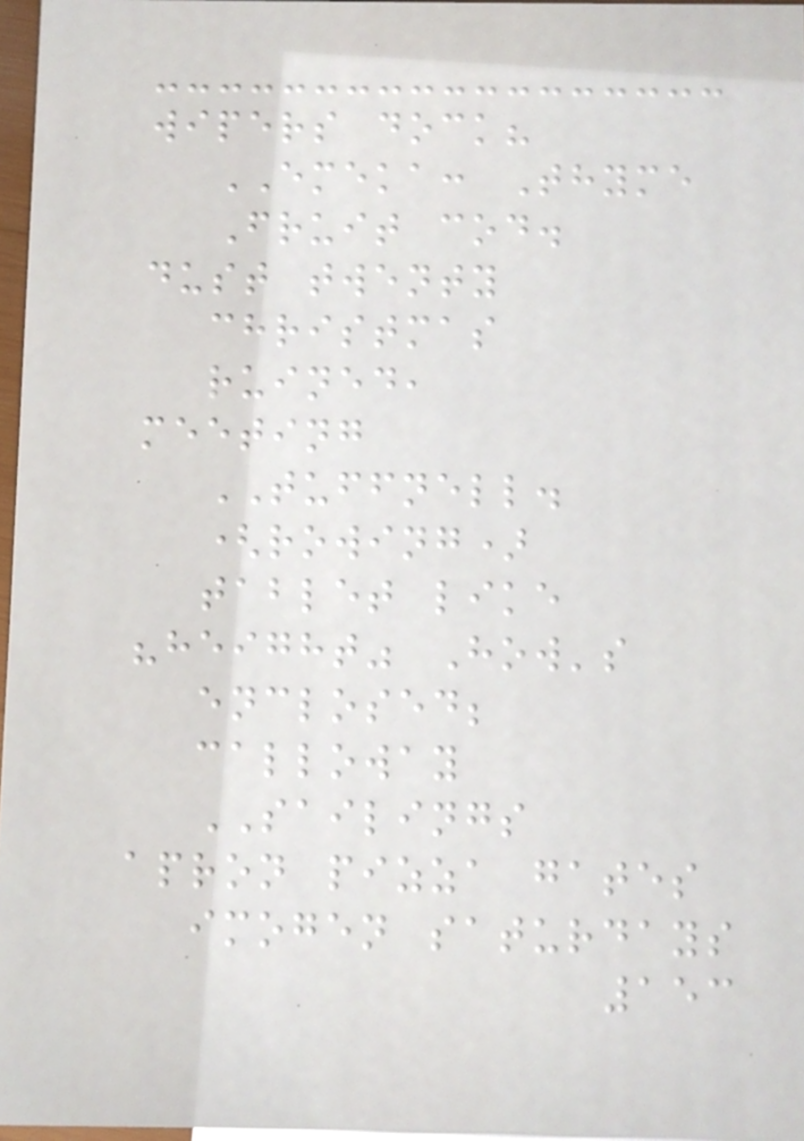wipers dock?
EMEKA: Thyme
Fruit cod.
dust twenty
christmas
ruined,
meeting
TUFFNELL.
(rowing)
tablet like
"height" How's
enclosed;
calloway
SAILINGS
apron pizza gates
imogen saturdays
153
